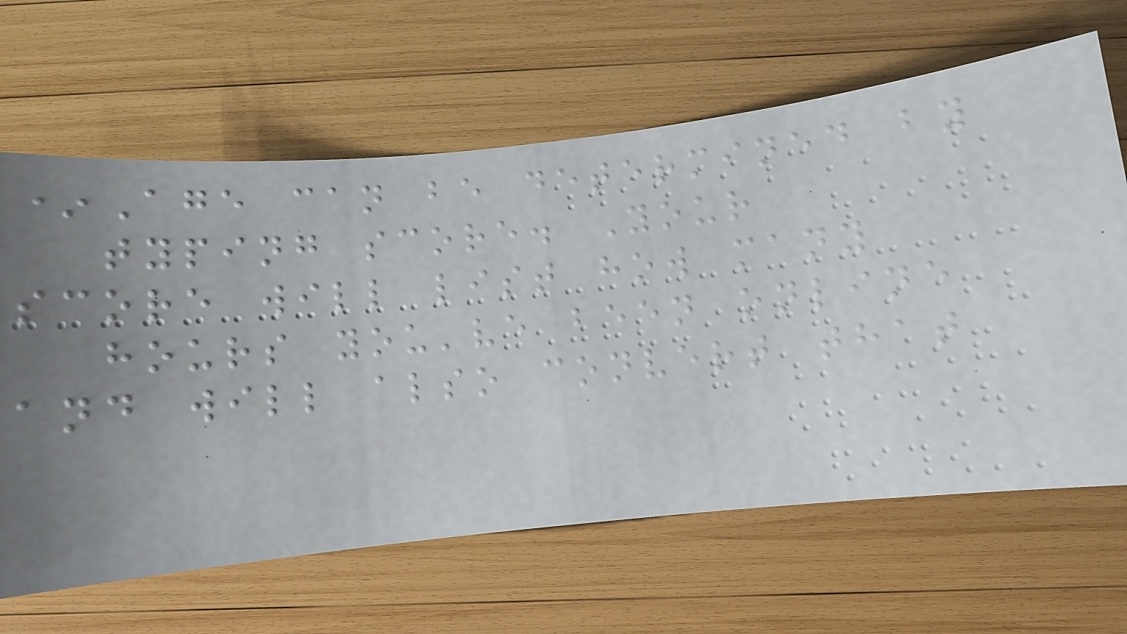*Age can be determined by
typing score. Your
score will list how many
hours you've been online
and will also convert that
